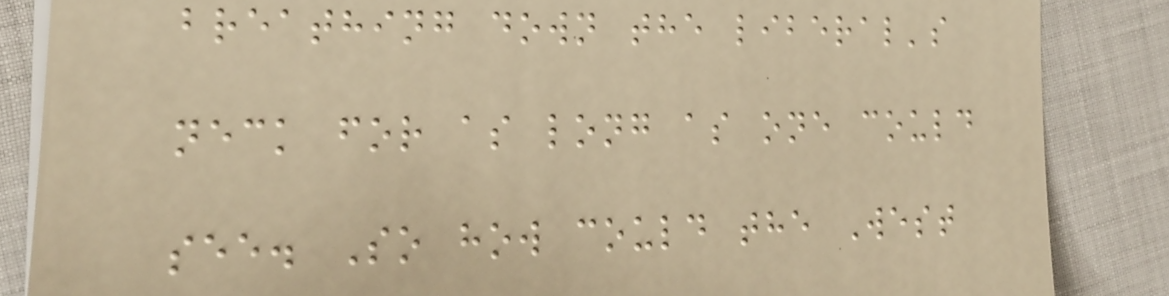breathing down the liberal's
neck for as long as one could
see. So how could the West
